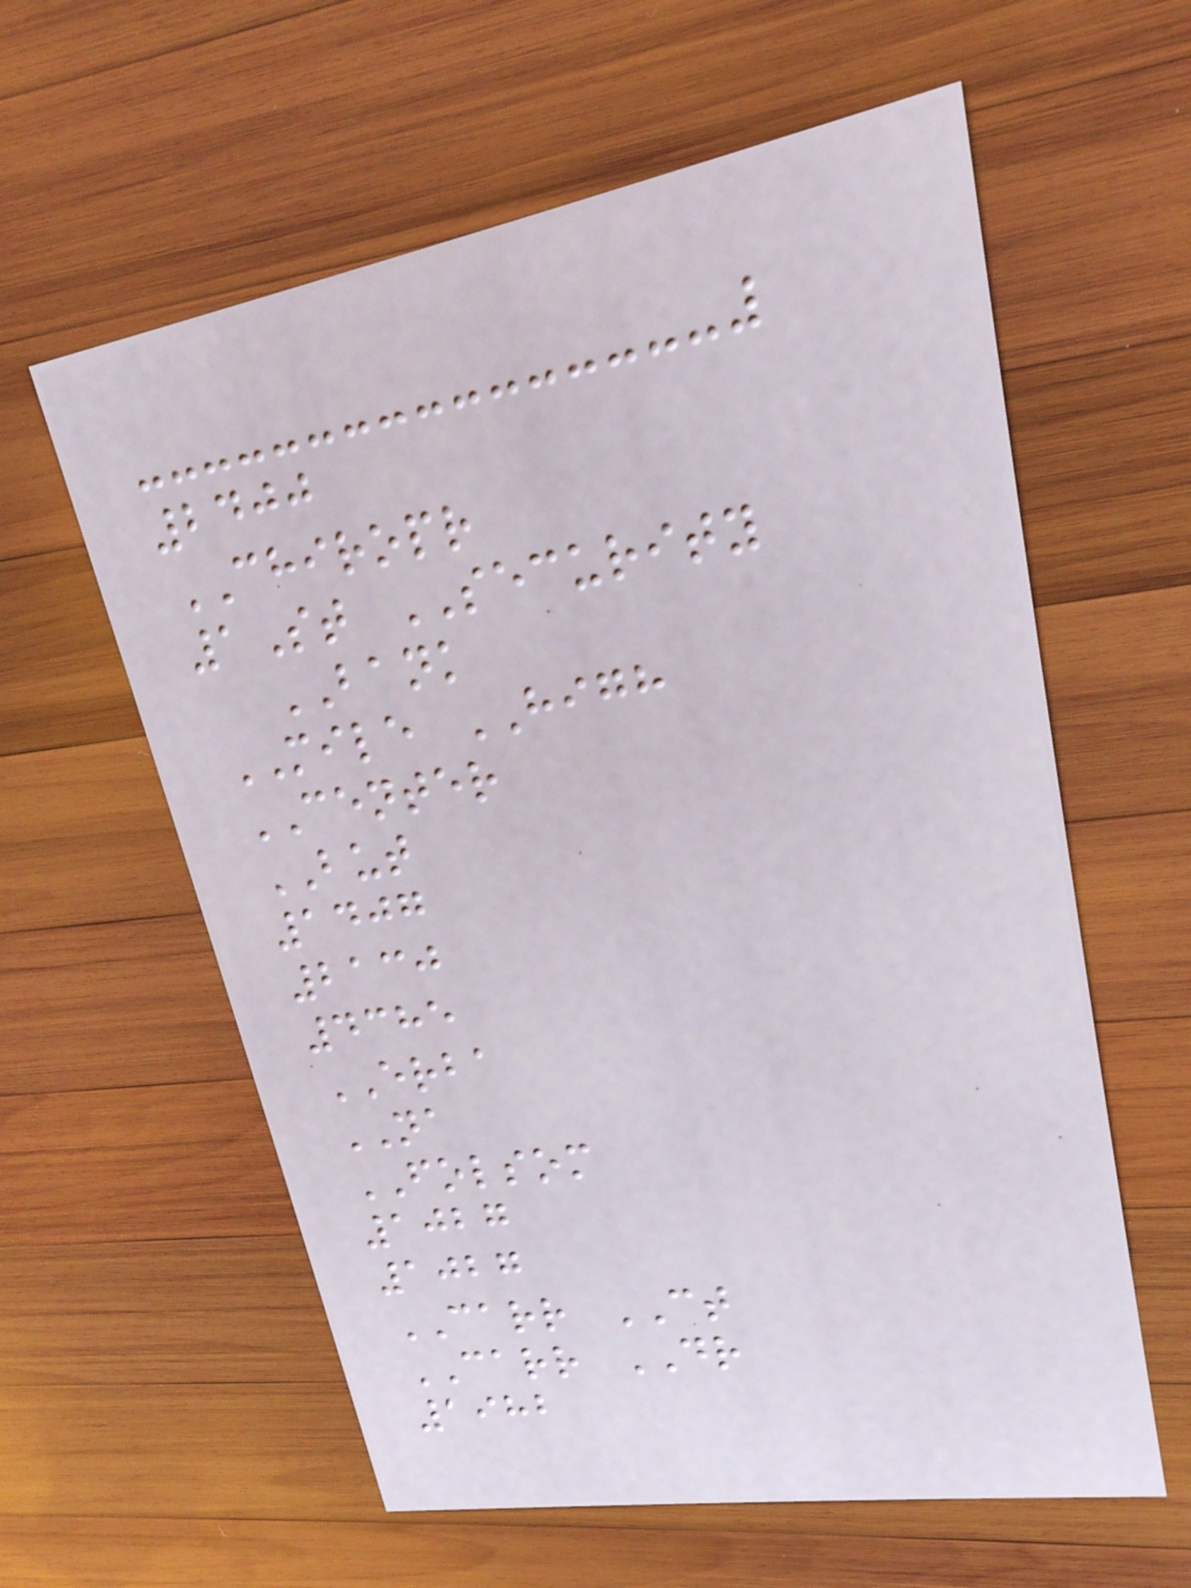2400
CHIROPR
1St SECURITY
BANK
MILE HIGH
CENTER
BUT
1407
2130
4385
ERBA
NA
FOLSOM
1027
1027
CARR CT
CARR DR
1982
